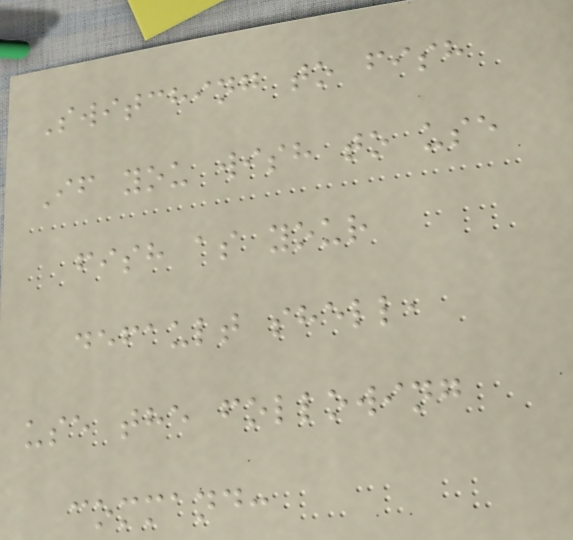Switching to fish
If you wish to use
fish as your
default shell,
use the following
command:
